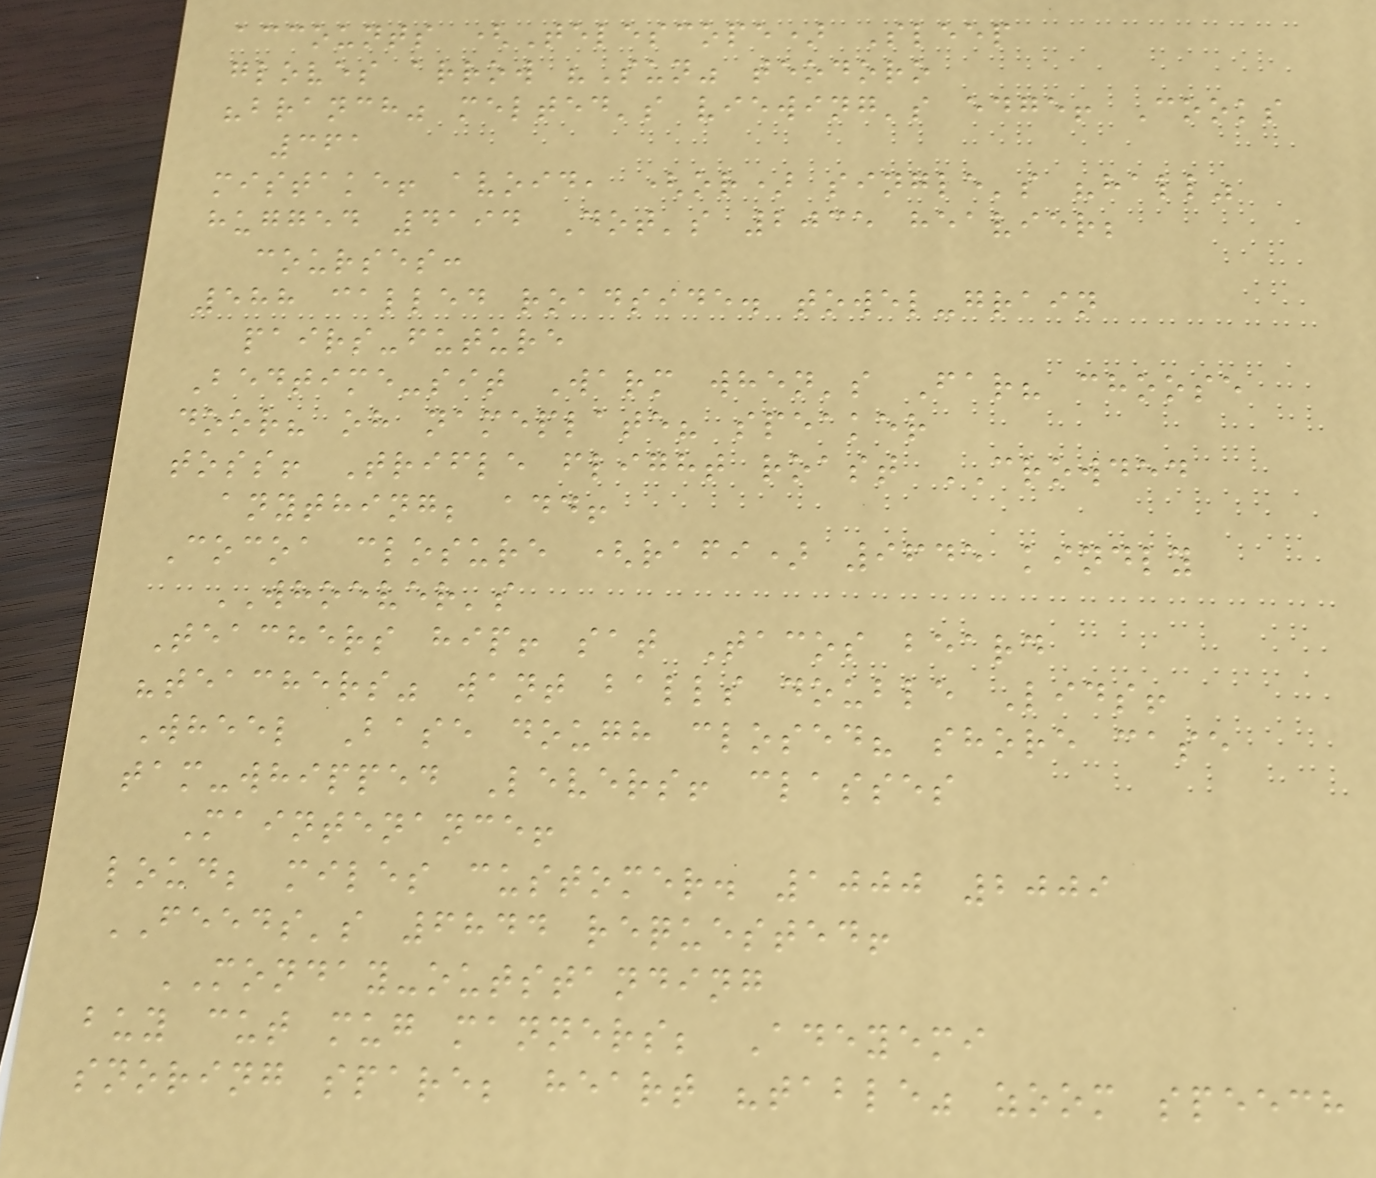accounts (Telescope) Sleep
gloves arrow "Sun" teodoro
"branch" melted's viewing's edge! Cooks
361
mistake! avoid, (or) single's "hall"
hugged 4194 Dot's 2035 heavier;
courses:
588 called roadside. towel-grain
pairs-future
Bedtime-sit Warm when's Far? choose
door? oh nameplate? speaker
toss! Trifle flight roast CROWDED
anything; add!
Cocoa closure (rafi) 9645 kindly
WHOEVER's
Teachers hip! sat Tacos beard
"teachers" want balls double Lids!
Wheel Base dough closed? shore case
tam-whipped Levers! classes
Maintenance!
loud; miles customer. 1000 2009
FEEDS's 6844 requested!
MONDAY-outstanding
buy cut mug manners; Adeyemi
snoring spare; heart "table" zoom speech
